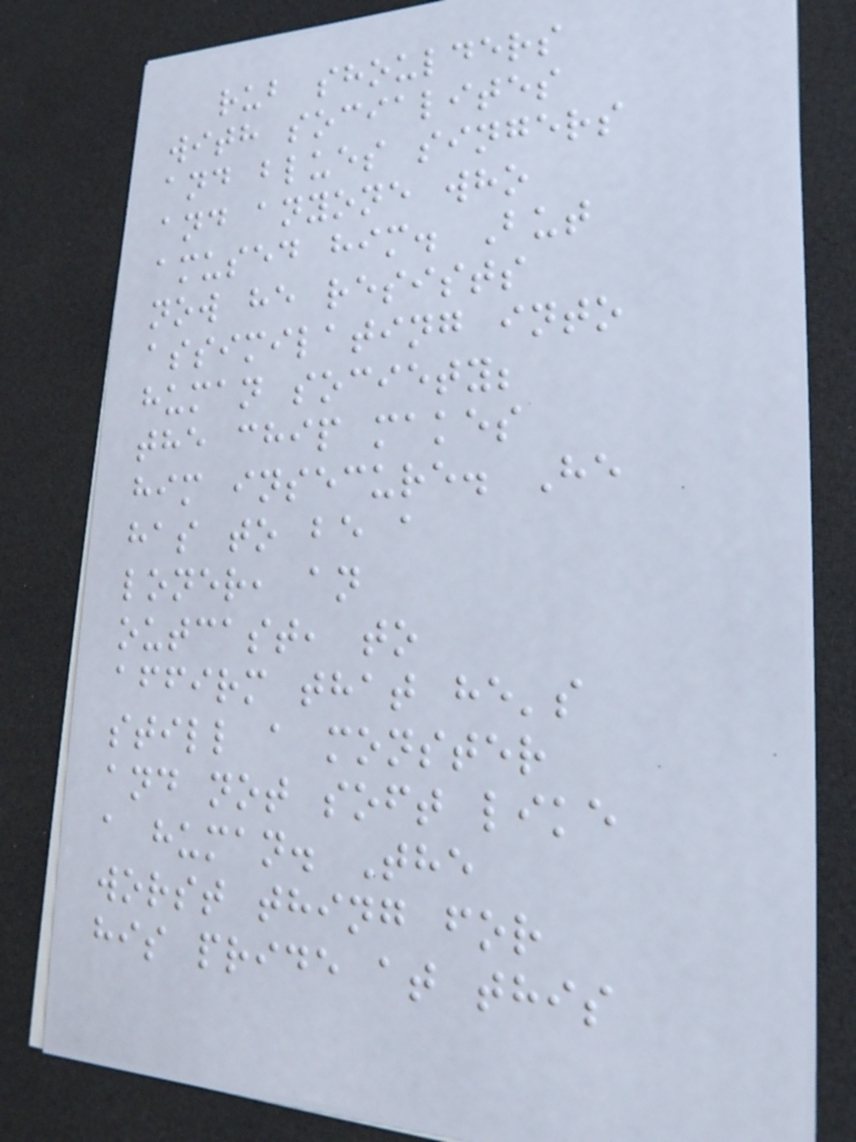rub shoulders
with socialites
and blues singers
and anyone who
amused him. But
now he resists
assimilating into
human society;
the chip makes
him insecure. He
has to be a
loner, an
outcast, to
affirm that he's
still a monster
and not soft like
a human. The
worst thing for
his pride at this
